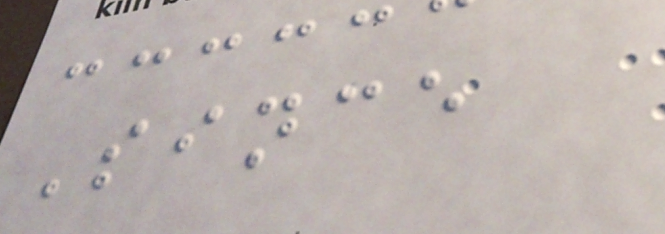Since
